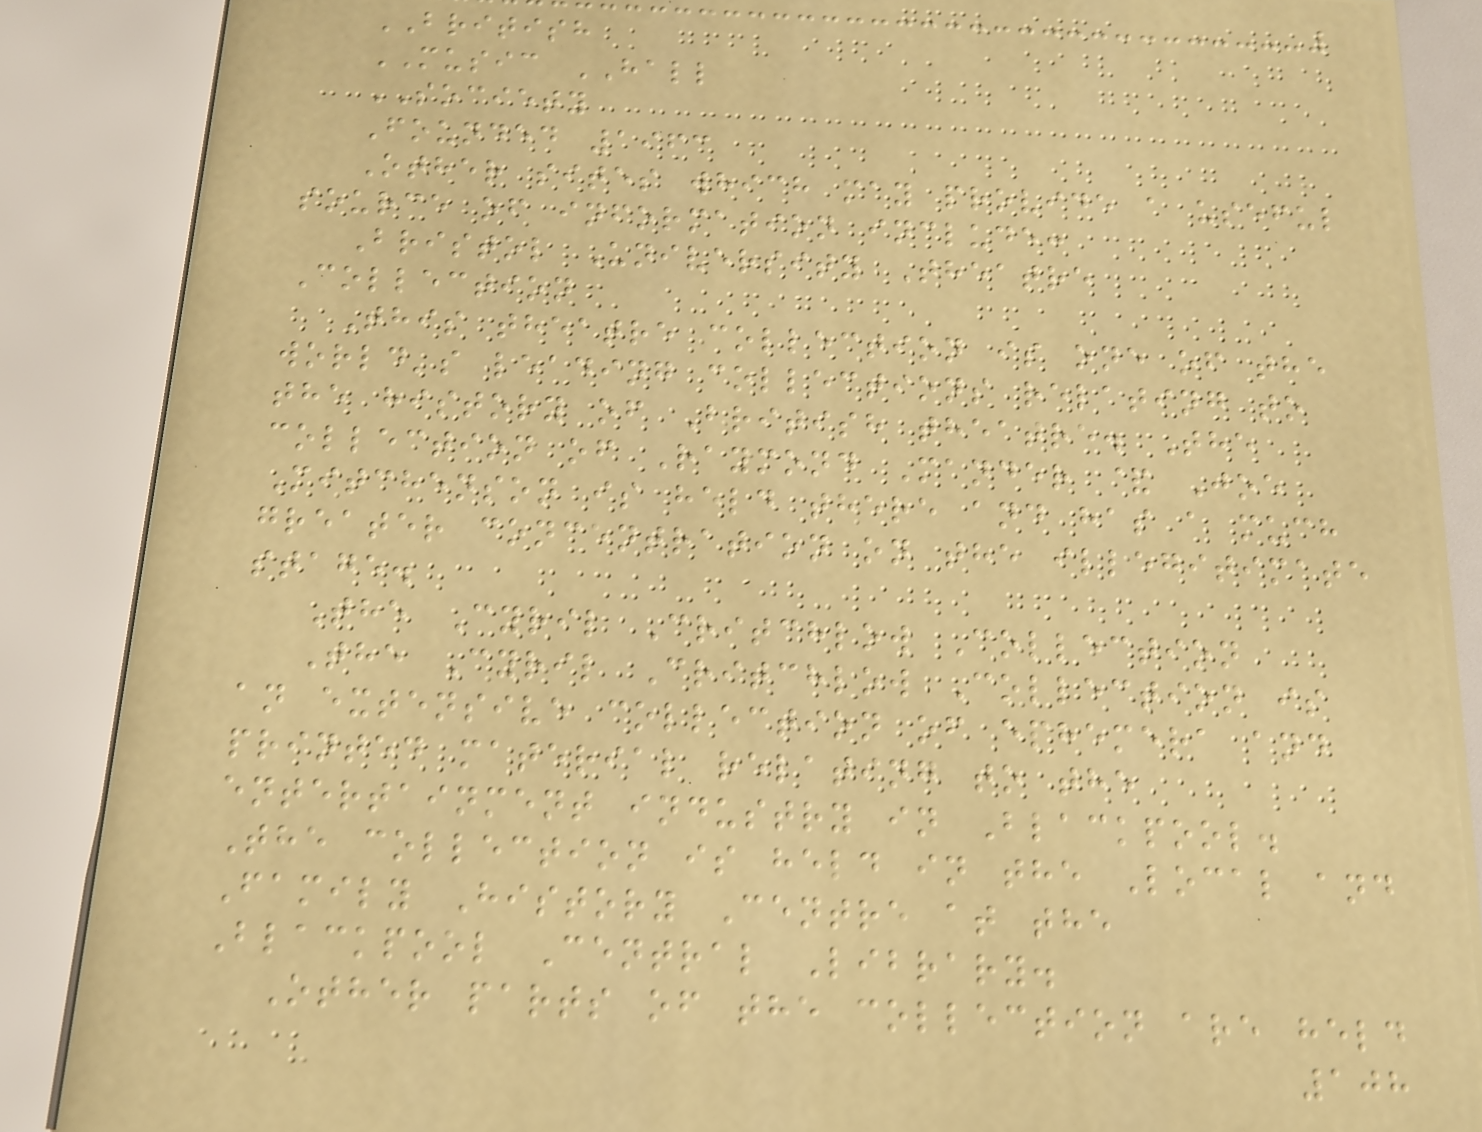BRITISH
MUSIC HALL
SOCIETY
Founded 1963
Other sites which may provide a useful
source of information include:
Bristol University Theatre
Collection
This theatre collection is one of the
world's leading collections relating to
the history of British theatre. The
collection of Raymond Mander & Joe
Mitchenson is held there and has a much
greater concentration on the illegitimate
stage.
The Cyril Critchlow Collection
The Cyril Critchlow Collection is
an extensive collection of ephemera and
printed material relating to the
entertainment industry in Blackpool.
The collection is held in the Local and
Family History Centre at the
Blackpool Central Library.
Other parts of the collection are held
108
